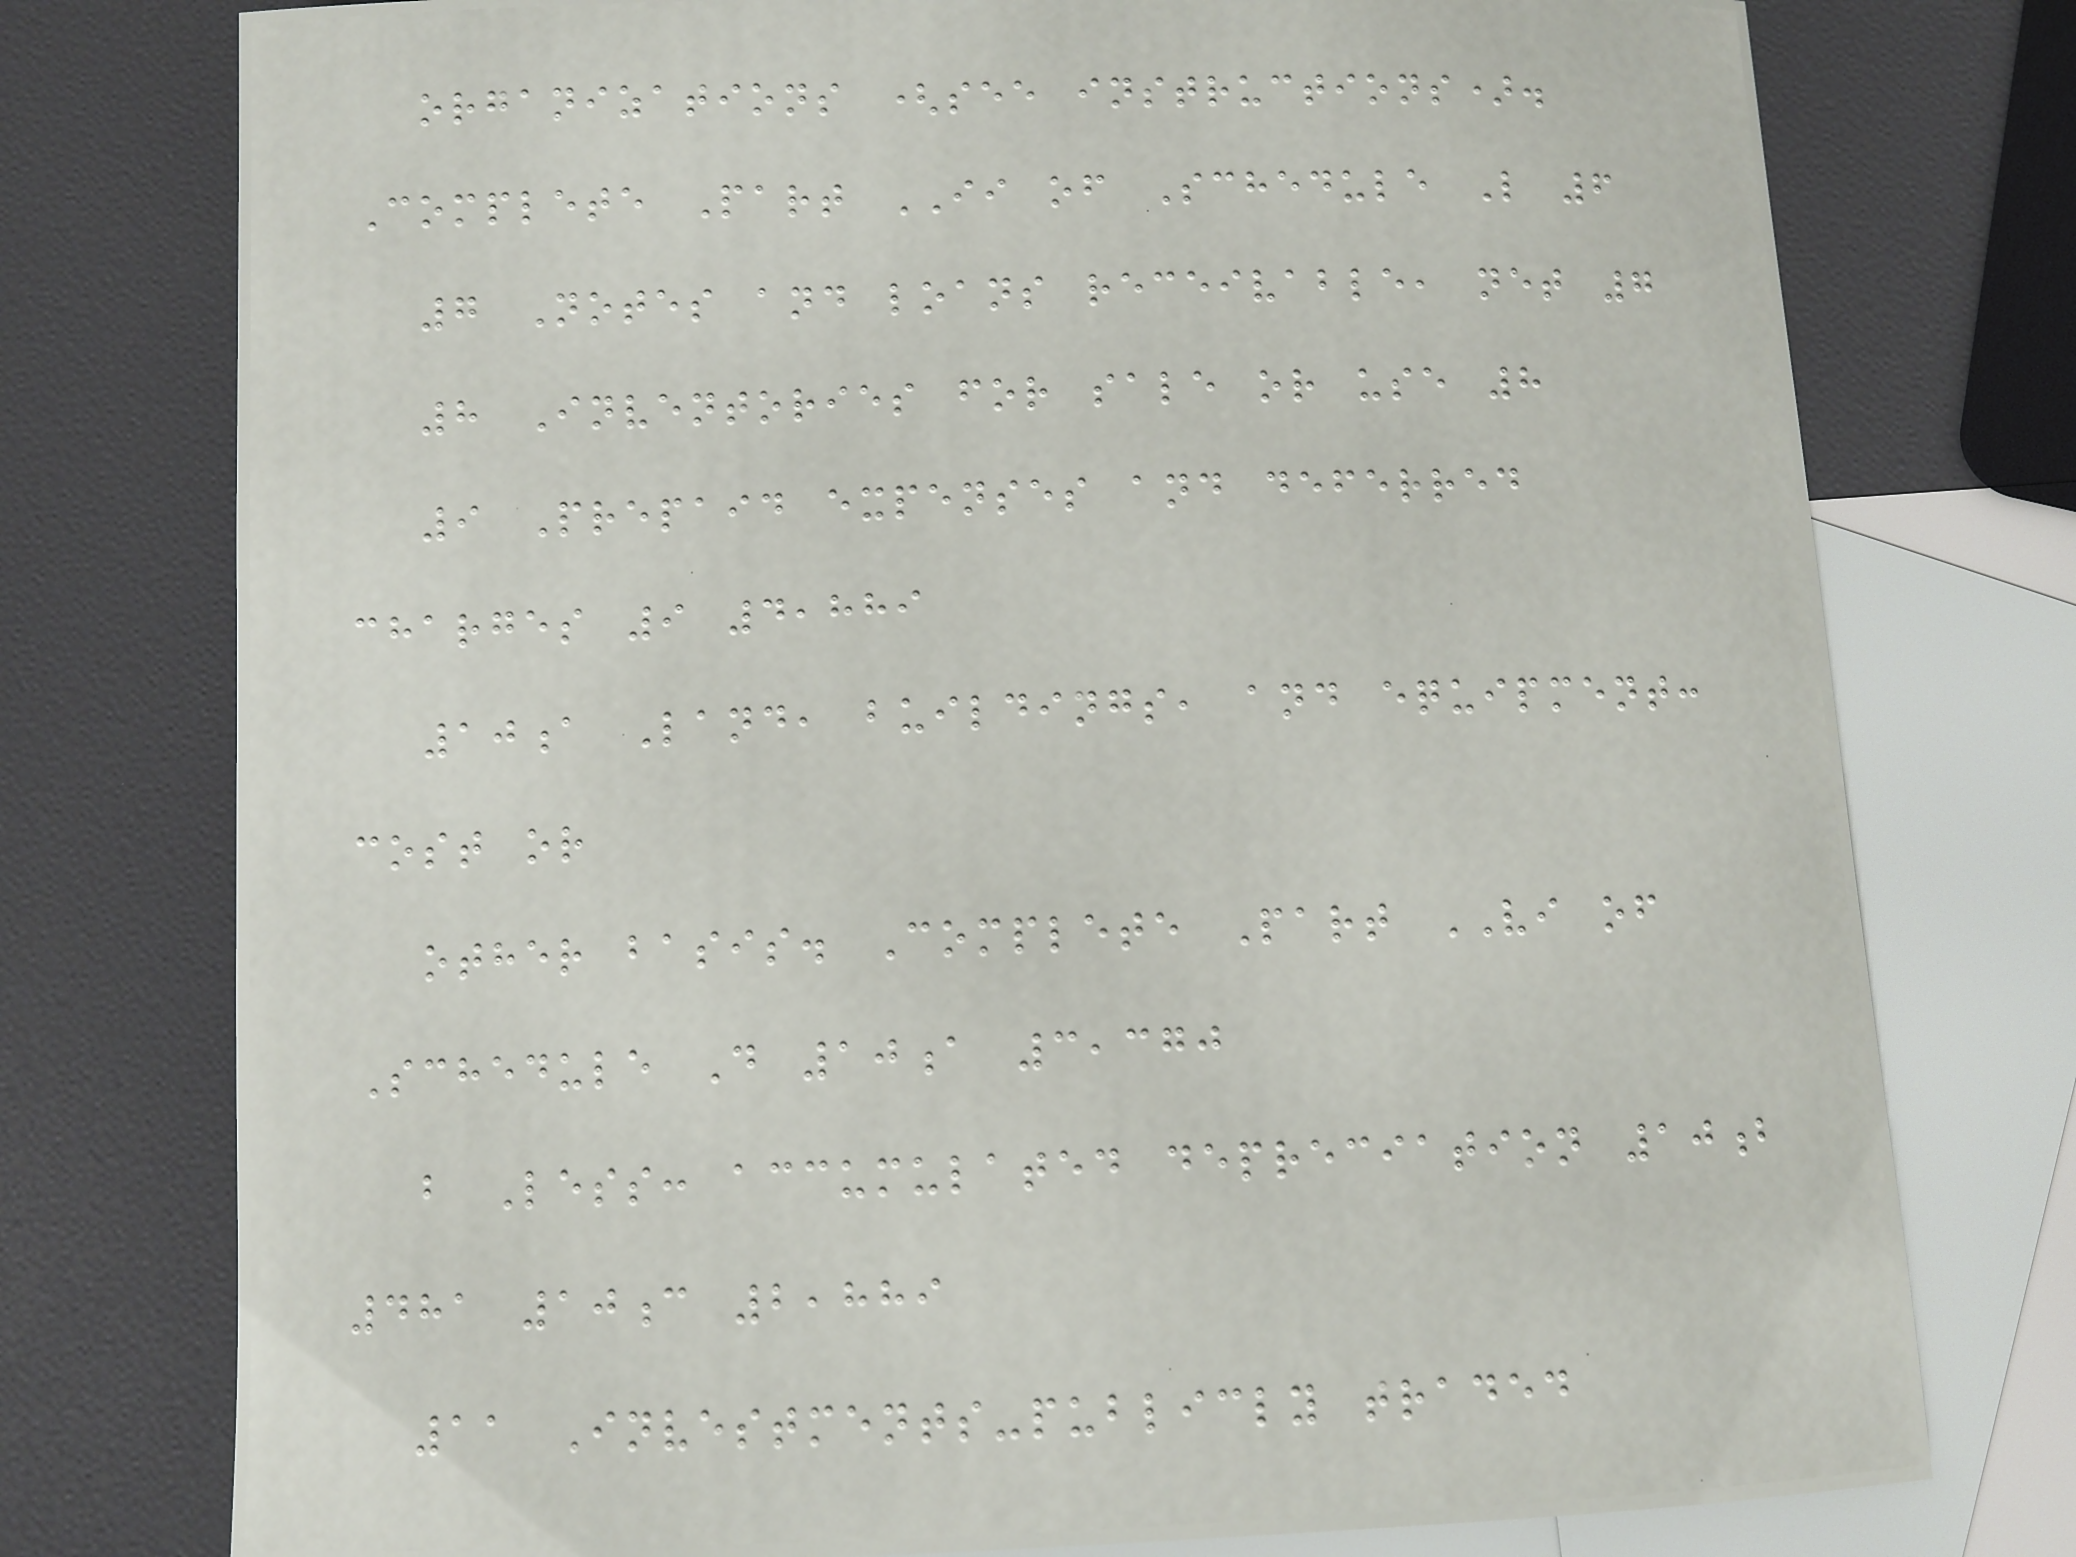organizations (see instructions).
Complete Part II of Schedule L 6
7 Notes and loans receivable, net 7
8 Inventories for sale or use 8
9 Prepaid expenses and deferred
charges 9 4,889
10a Land, buildings, and equipment:
cost or
other basis. Complete Part VI of
Schedule D 10a 3,370
b Less: accumulated depreciation 10b
481 10c 2,889
11 Investments-publicly traded
